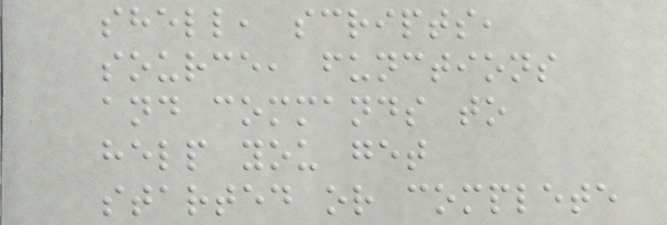shell, scripts,
source, functions
and commands to
help you get
started or complete
